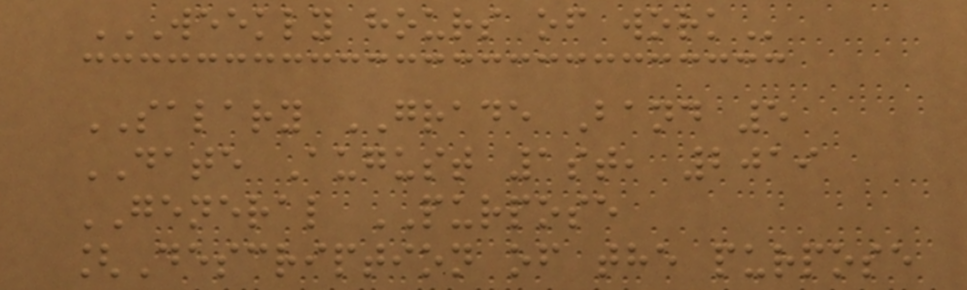WEEKLY HOURS OF WORK
SALARY GRADE Band 5
DATE August 1st, 2019
GENERAL PURPOSE
[Description of the purpose
